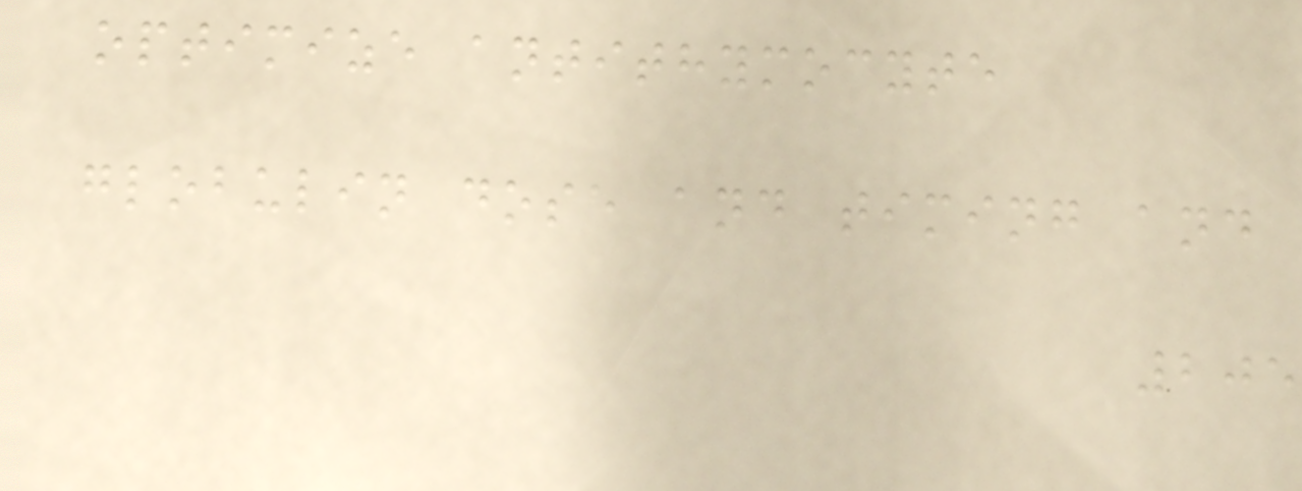optimize antithymocyte
globulin dose and timing and
205
